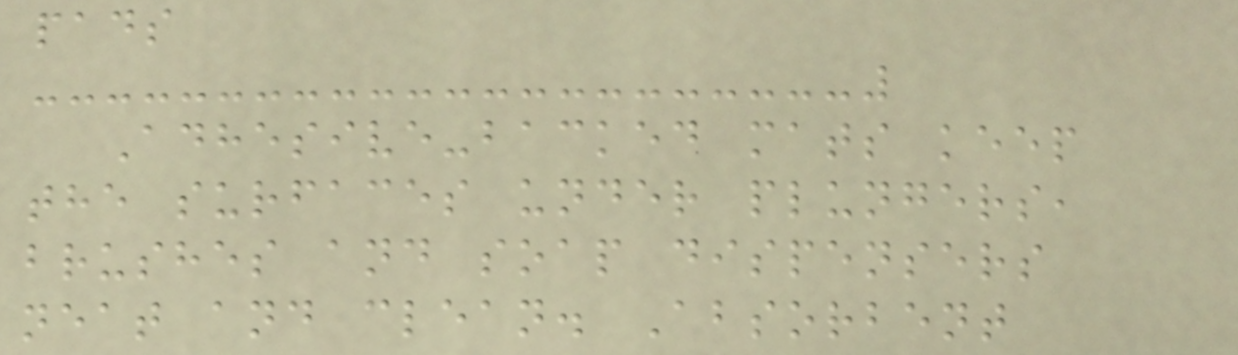pads
Adhesive-backed mats keep
the surfaces under plungers,
brushes and soap dispensers
neat and clean. Absorbent
